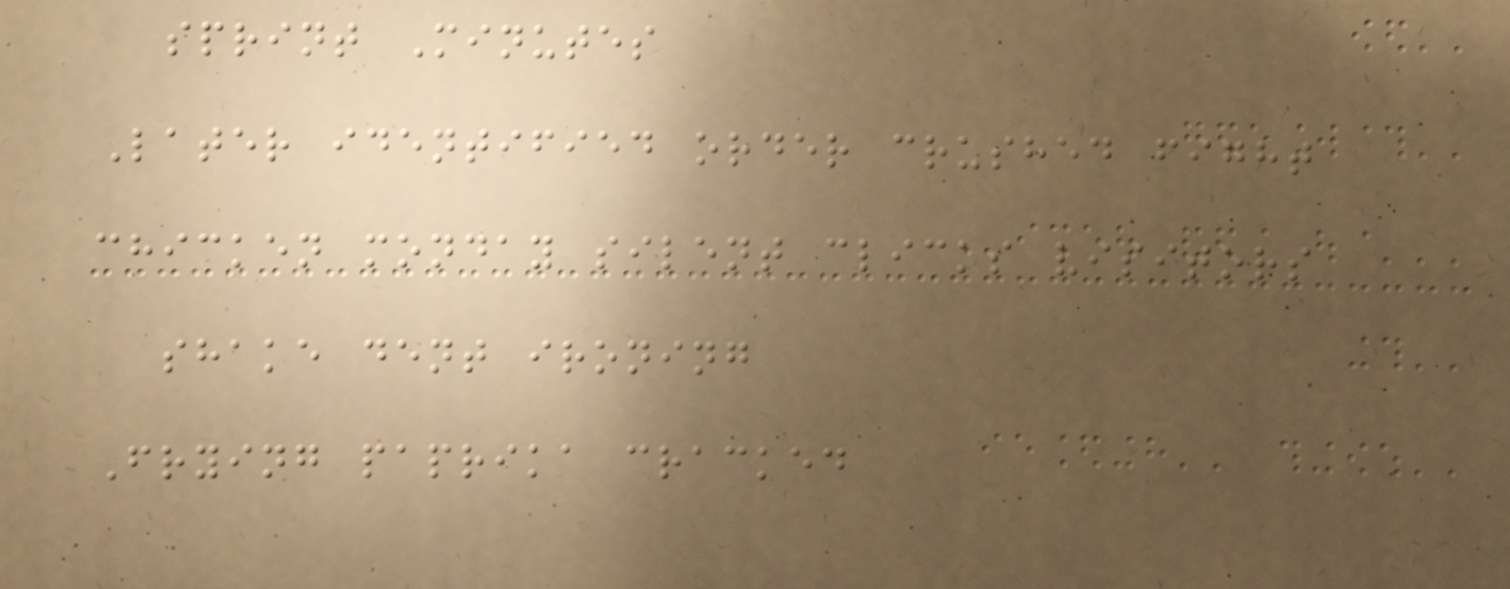sprint Minutes
Later identified order crushed fight
chicken monday silent clicks visitors
shake dent ironing
Frying paprika cracked
